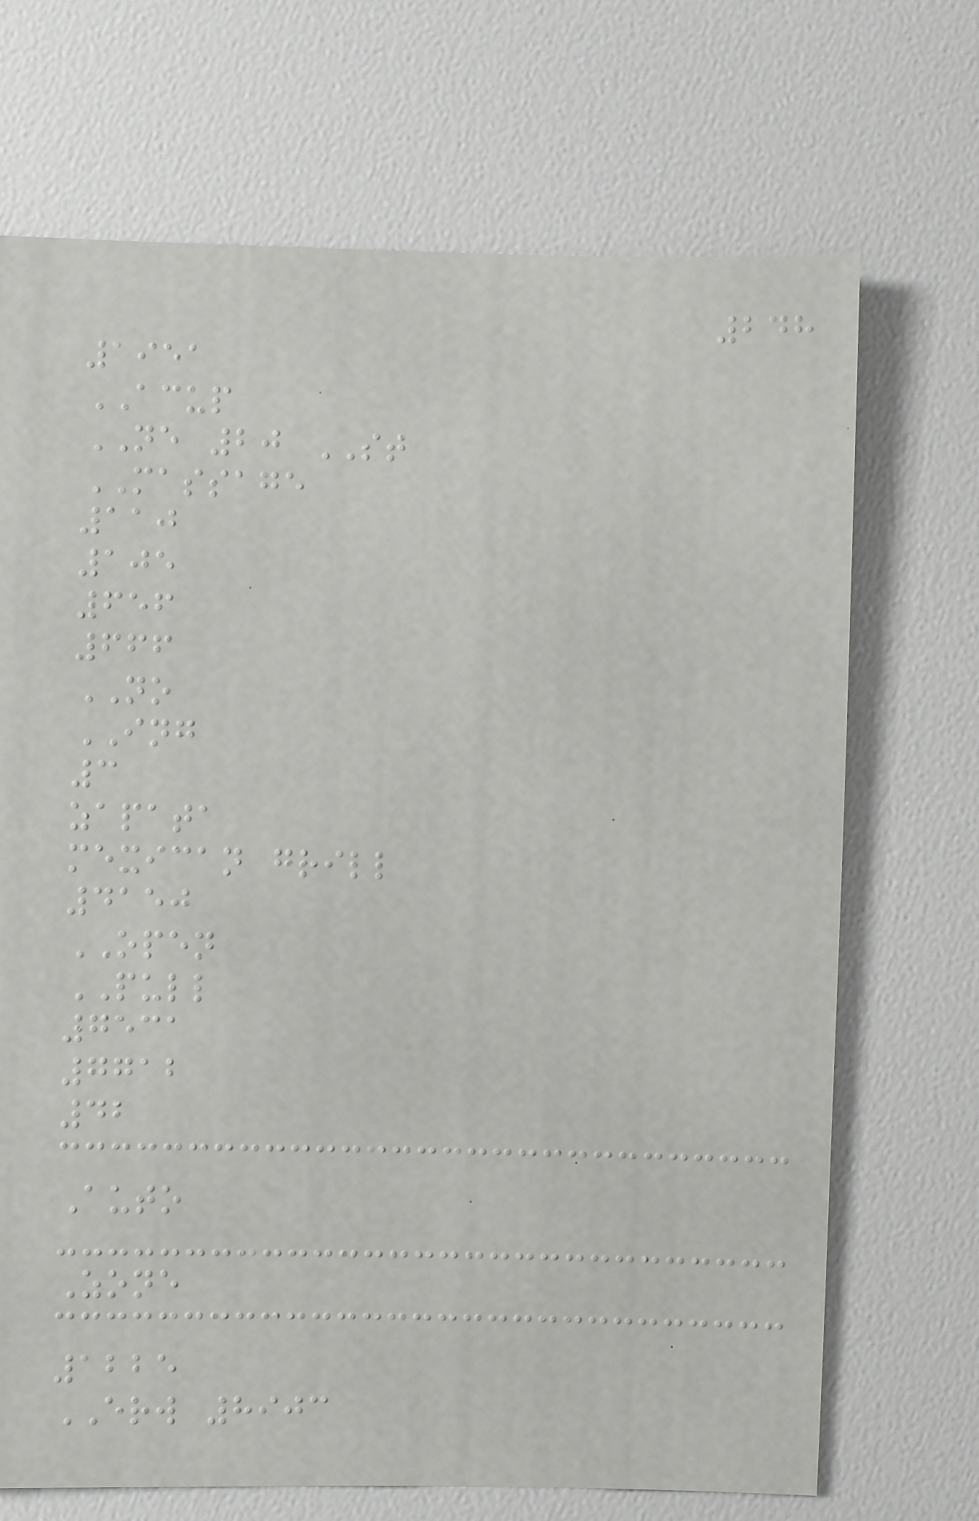248
1951
ACUP
NE 20 ST
MASSAGE
110
105
656
666
NO
ING
3
zapata
mexican grill
4150
OPEN
PULL
7531
7712
42
Auto
Zone
1225
ERW 8903
